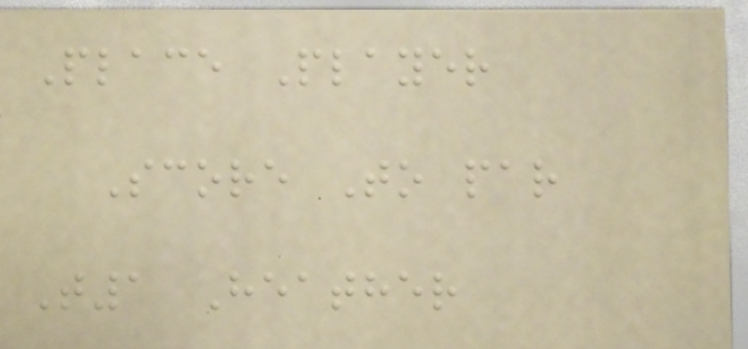Place Player
Score To par
T1 Heather
